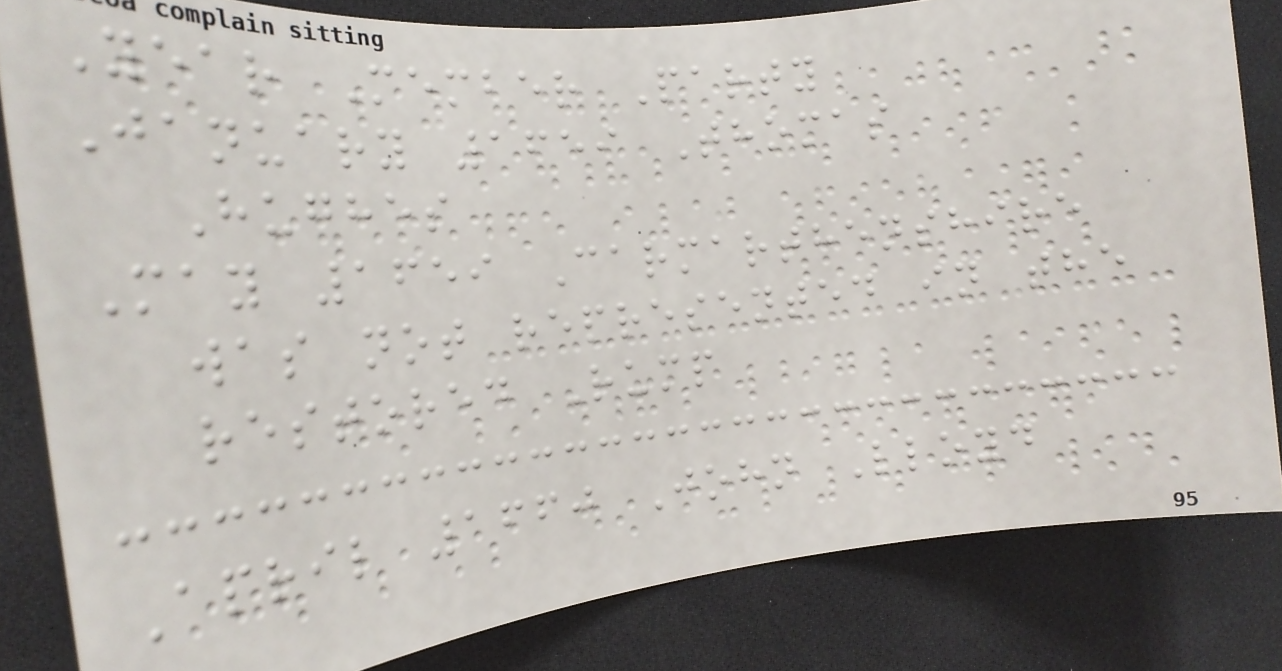Year Member Party
January 1659 Thomas
Hughes
May 1659 Carmarthenshire
was not represented in the
restored Rump
April 1660 John Lloyd
